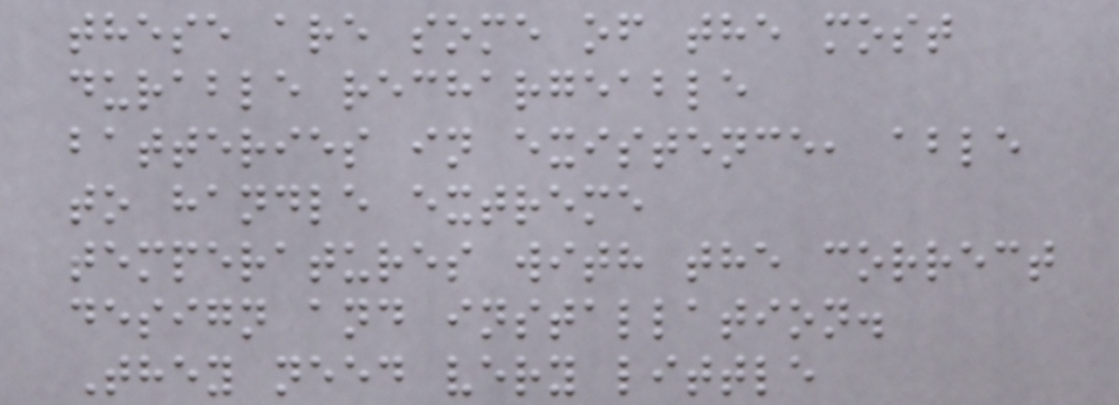these are some of the most
durable rechargeable
batteries in existence, able
to handle extreme
temperatures with the correct
design and installation.
They need very little
